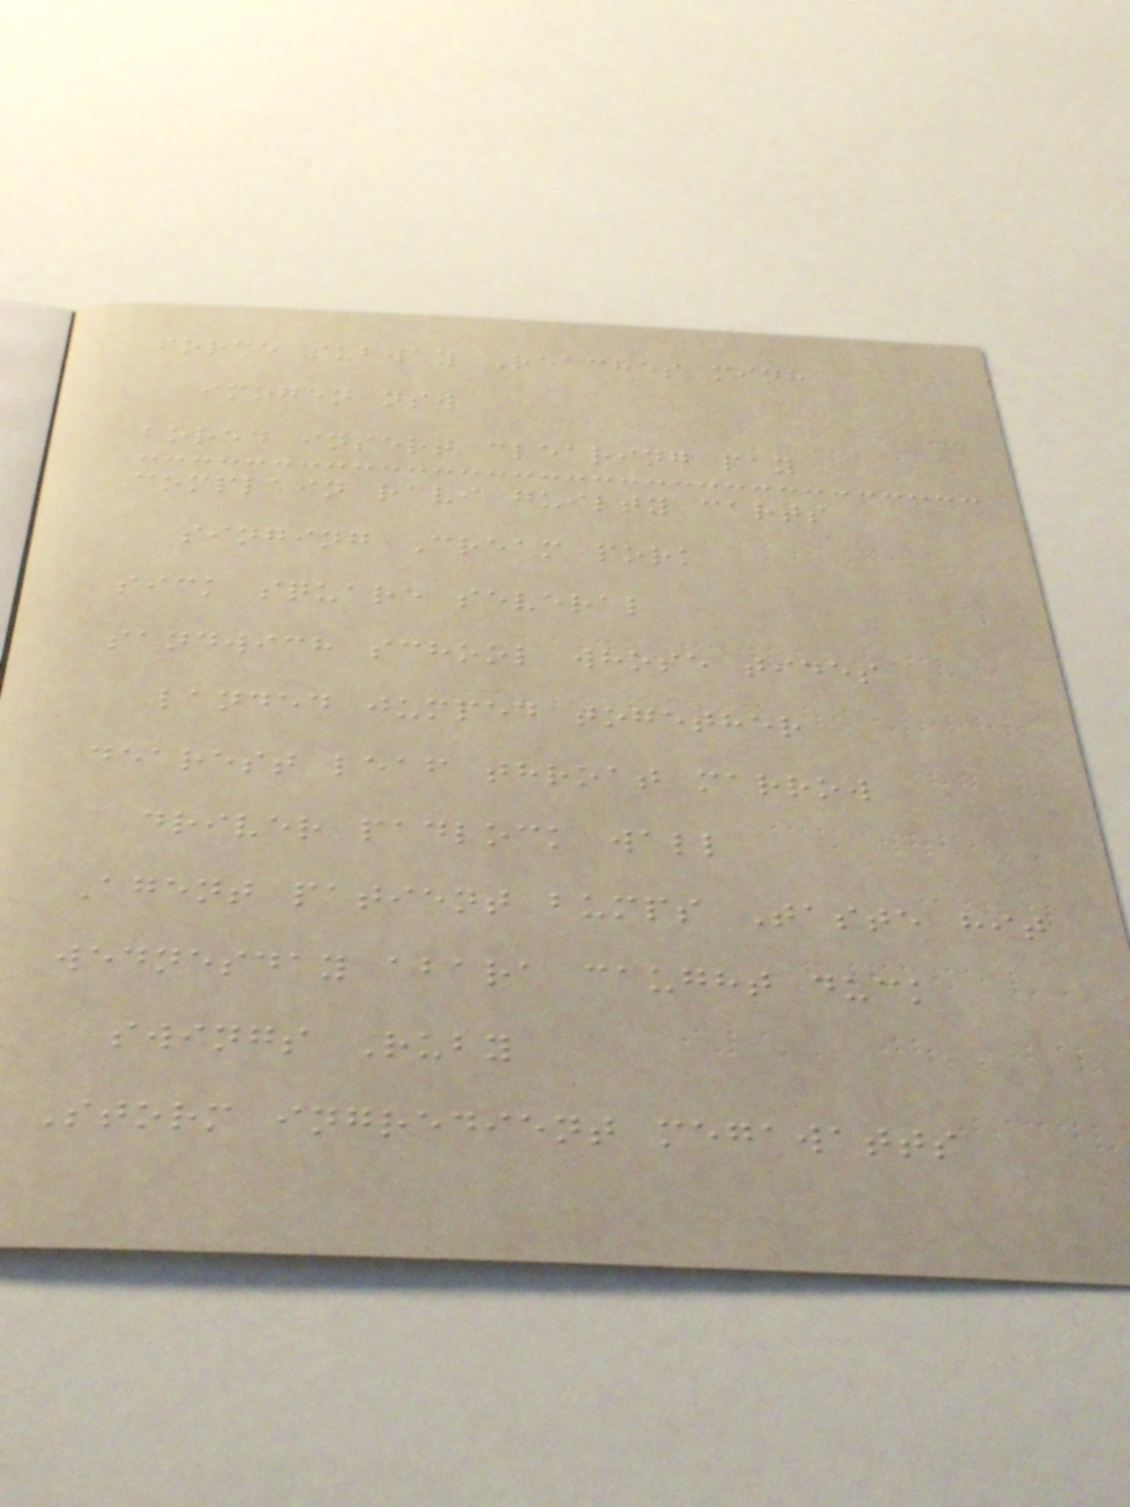force subway Reaches minh
imogen nsw
bored insert clearing pay
complain ravi guilty carts
singing Cream pork
sick square several
sandwich school whose tides
landed jumped together
dearest leaf throat marrow
driver padlock wall
Agent patient bumps Taste hit
wednesday abara caught duck
swings Ruby
Storm ingredient megawatts
